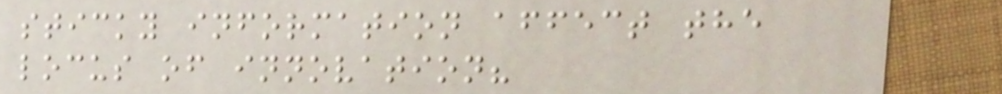sticky information affect the
locus of innovation?
